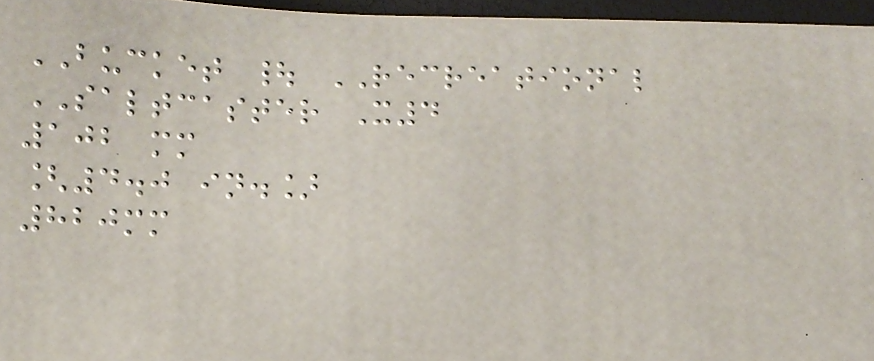BUCKET | RECREATIONAL
SALTCASTER X4
102 mm
[4.0 in.]
820mm
